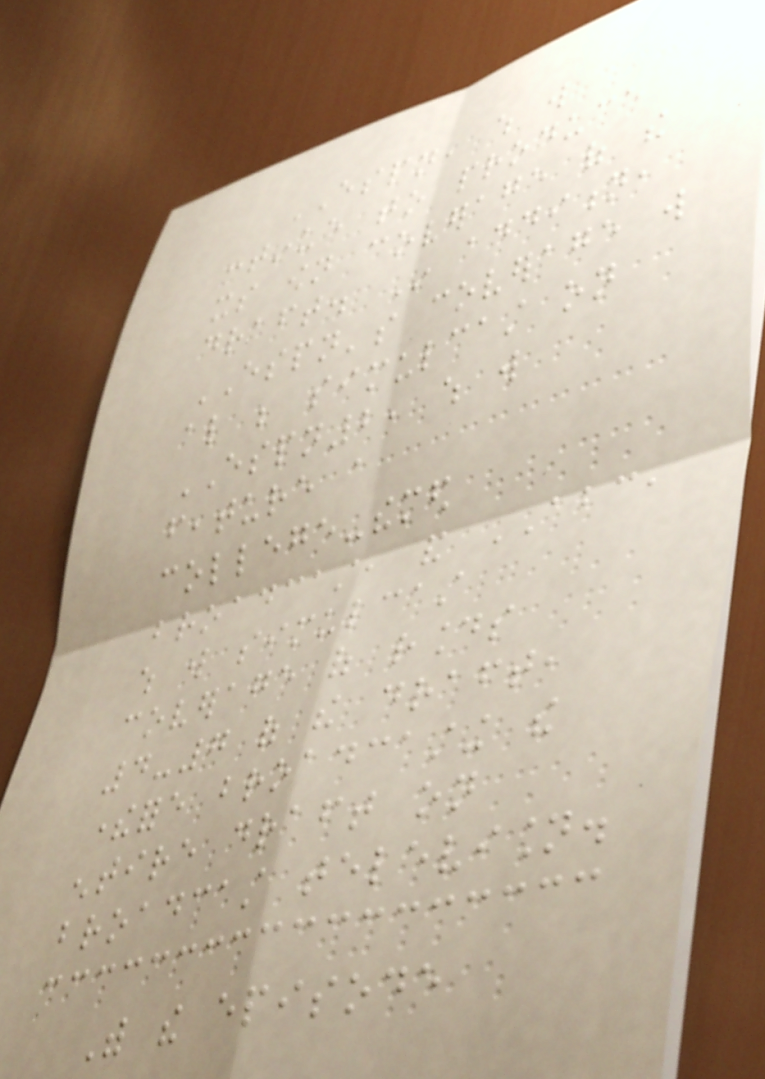ESPN, which will
continue to produce
its own coverage of the
draft. In addition,
ESPN's coverage will
also be simulcast on
ESPN2, which will
feature a
college-themed
broadcast, and ABC,
which will simulcast
coverage of rounds
4-7 of the draft,
therefore broadcasting the
entire draft on
broadcast television.
With the episode
